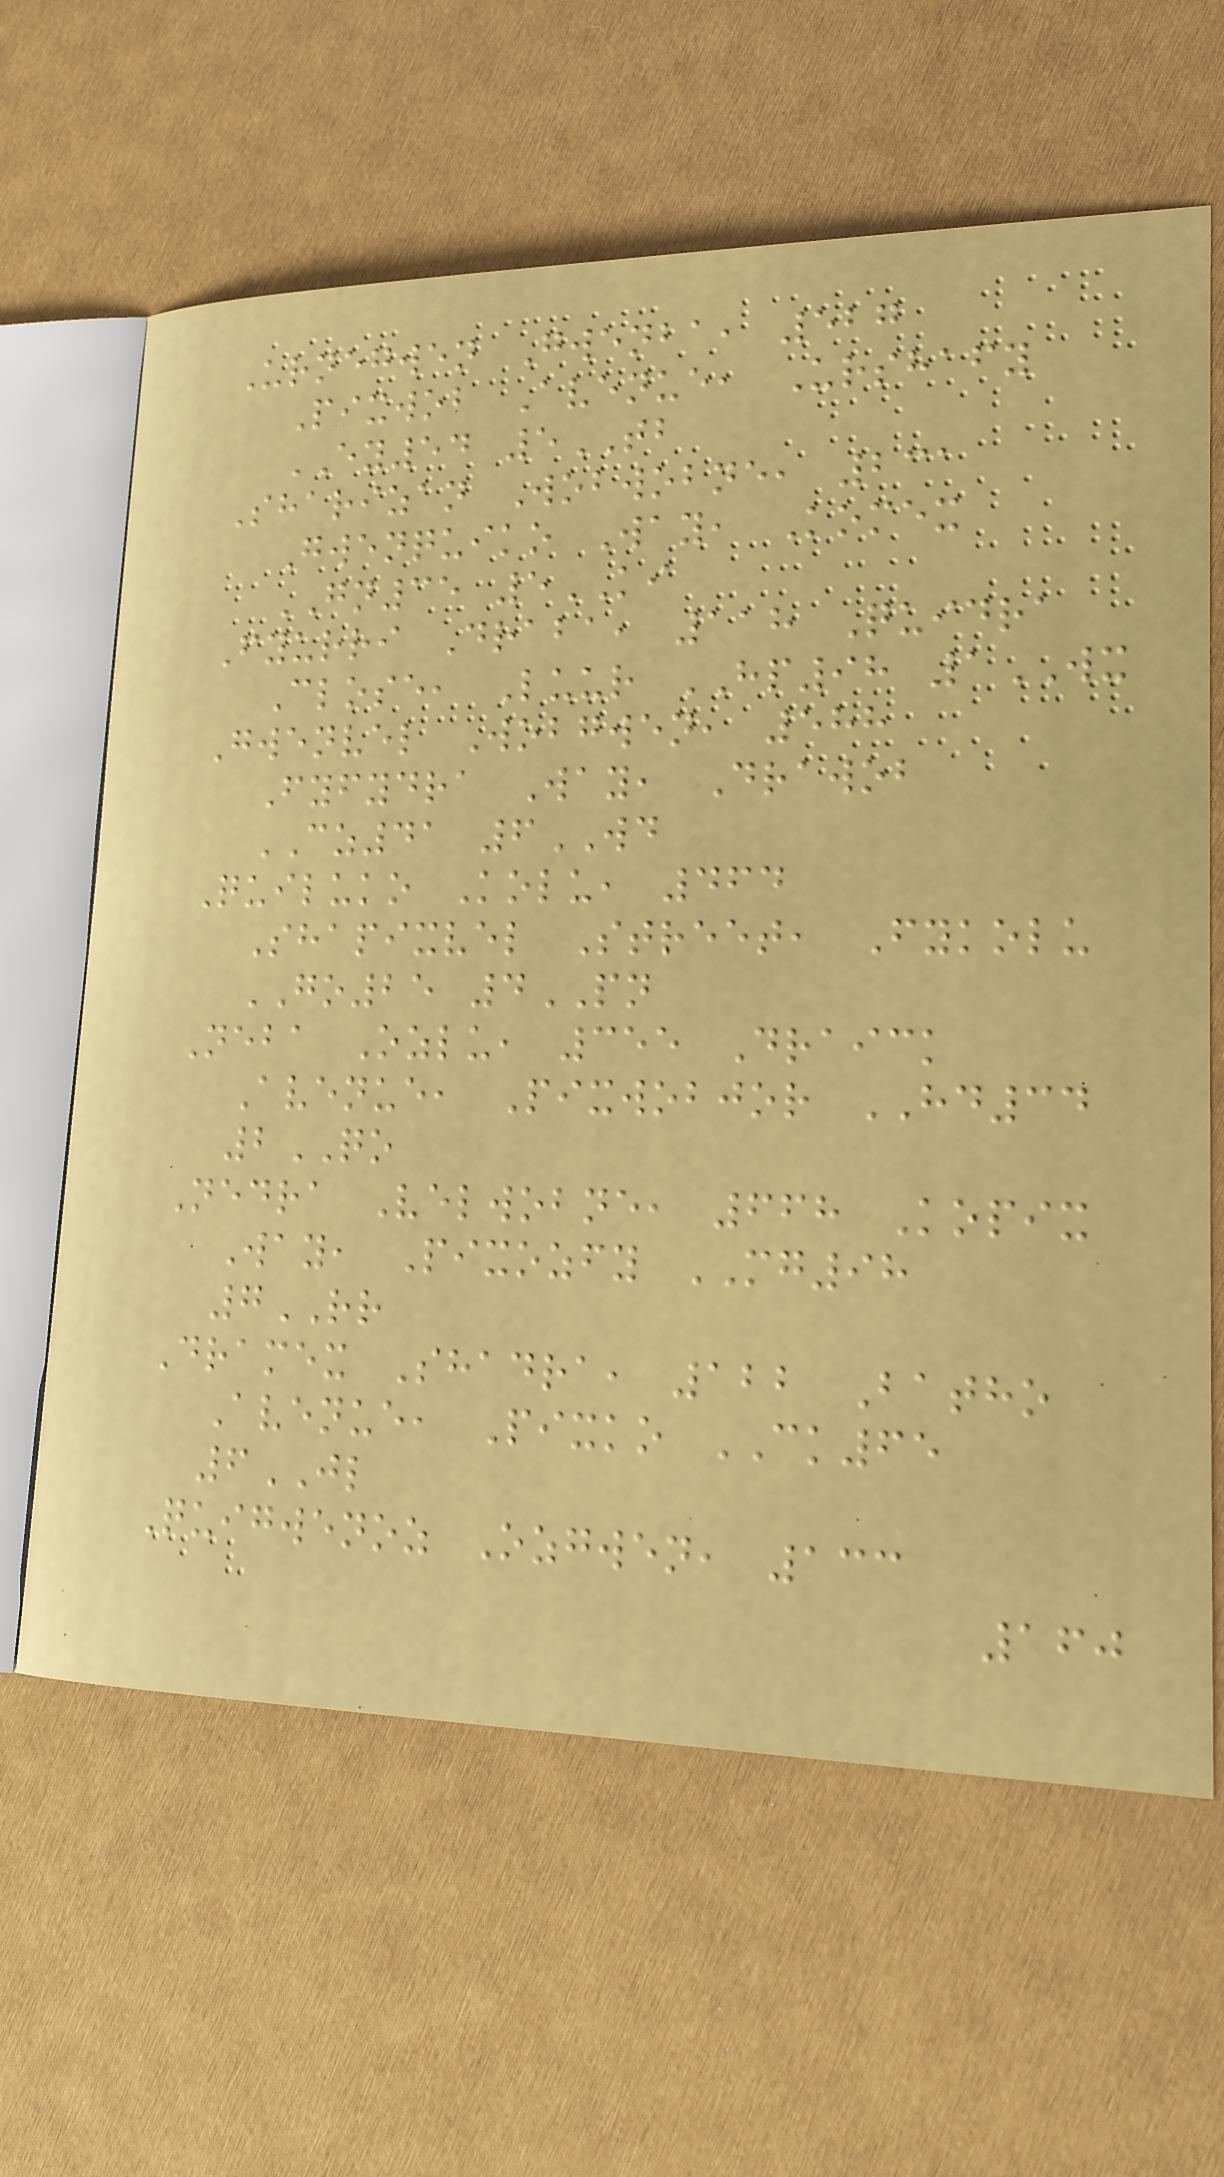Urnegwen Gwenba, 527
Pixwob Avenue, Urshafy
EY54 5TB
Sharizan Wobwobne, 231
Gwenquiko Way, Komex
GN35 5KI
Fyurri Draba, 118 Quidra
Close, Luur HP98 1WX
Gwenvel Wobgwen, 588
Fyfydra Way, Drawob
CZ41 6WD
Quiluko Kolu, 464
Shapixvel Street, Fykolu
GO25 4PN
Neba Ozlu, 355 Draick
Avenue, Pixwobjor HD34
2QO
Nedra Velwobne, 668 Kopix
Way, Pixozfy MG98
7RR
Dramex Shadra, 122 Batho
Avenue, Pixko CK65
6JL
Quigwenoz Ozgwen, 133
160
